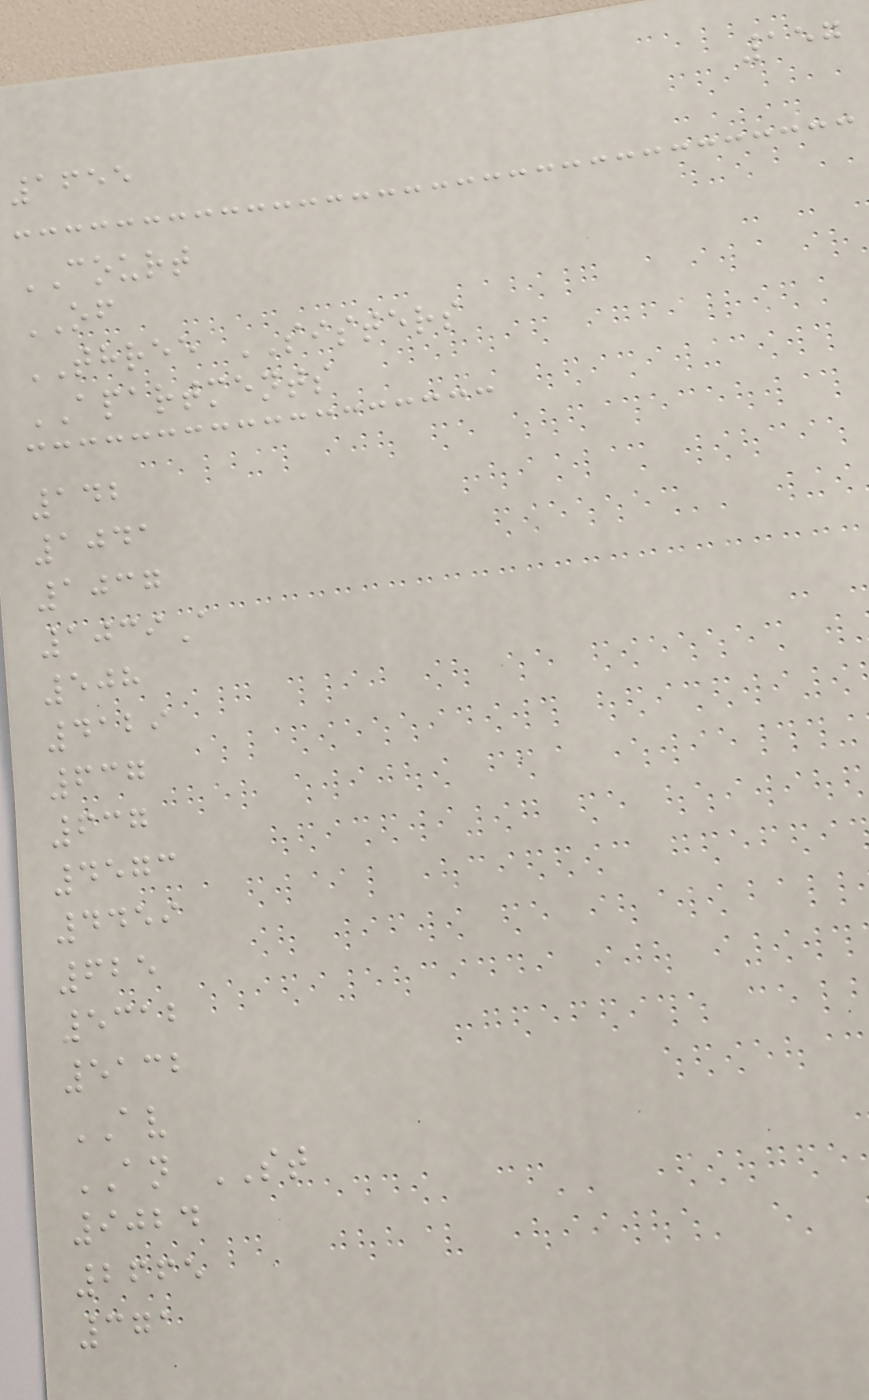157
1655
COURT
OF
THREE SISTERS
APARTMENTS
142
1041
1037
1039A
508
4129
637
637
4573
4459
625
5312
5132
AV
AN ST
9024
2665
371
